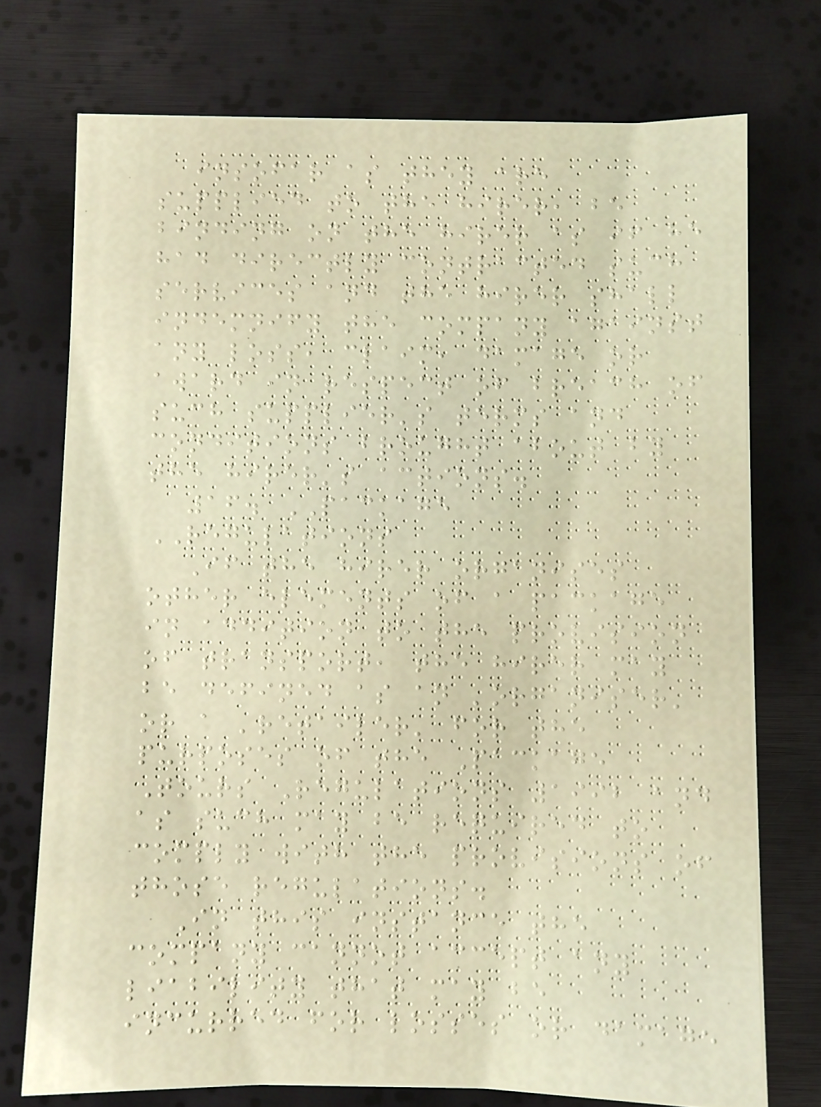insofar as they are
supplied to the hirer, be
binding on the hirer as if he
had directly contracted such
services and the hirer shall
indemnify the company against
any loss, claim, damage or
award in respect of breach of
such supplier's terms and
conditions brought about by
the hirer's actions.
16. PACKAGE
REGULATIONS
If the hirer organises
other elements of a package
in addition to the provision
of transport, the hirer may
be defined as an 'organiser'
or a 'retailer' for the
purposes of the Package
Tours Regulations 1992 and
as such may be required to
comply with the provisions of
those regulations.
In this instance the
company cannot accept any
liability that may be
incurred for losses or damage
